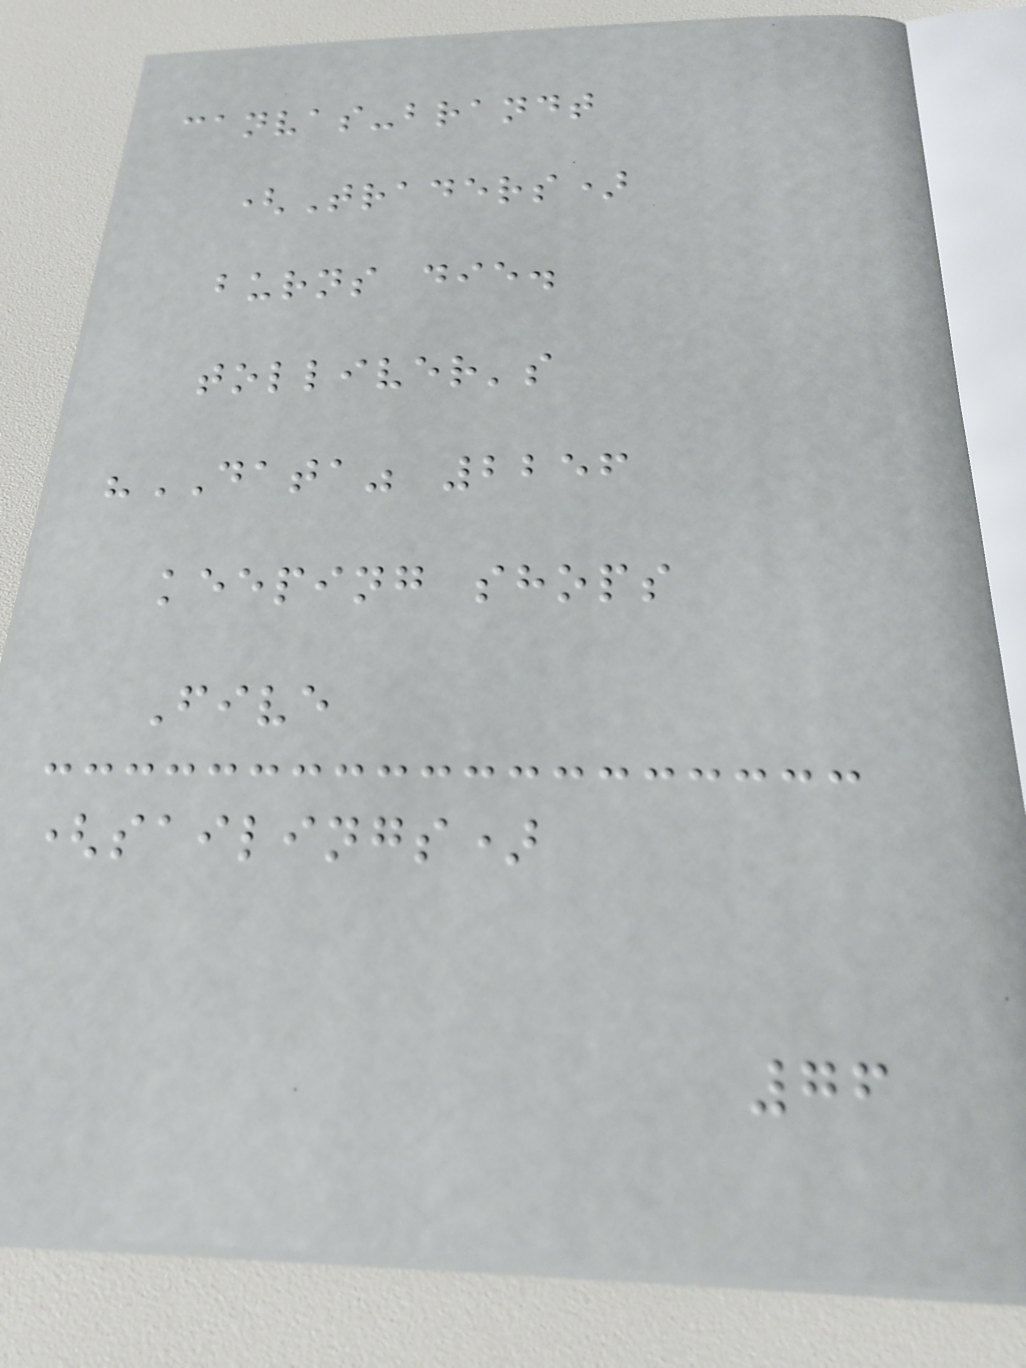canvas-brandt
(Traders)
burns die.
tolliver's
"DATA" 2256
keeping shops
Five
(sailings)
76
